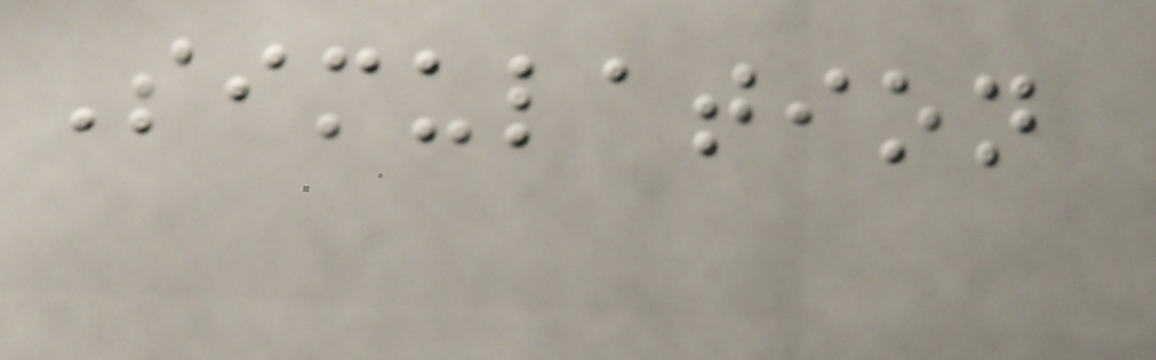Simulation
